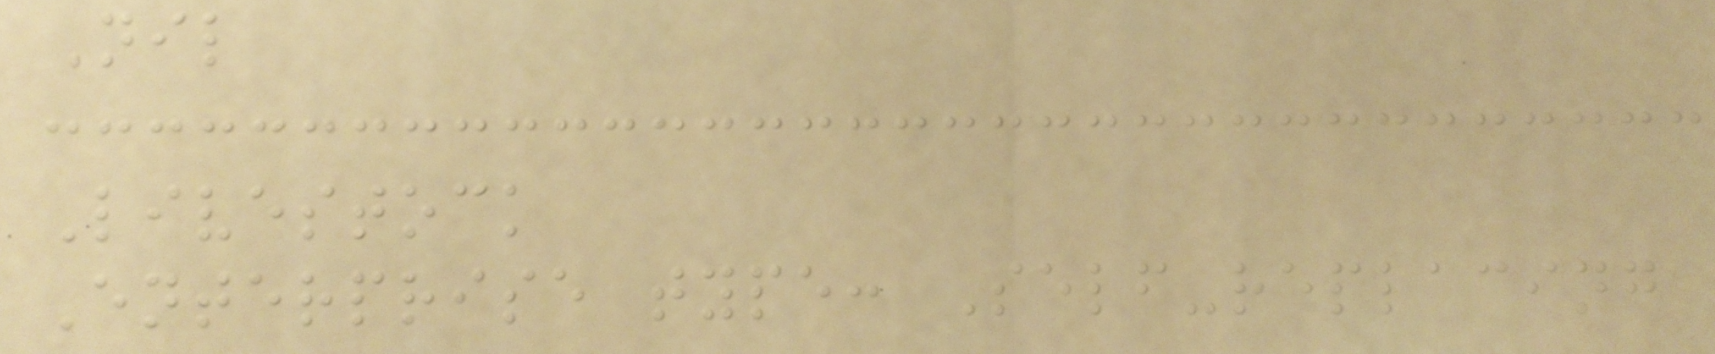Nil
Livestock
Enterprise type: Self-replacing
